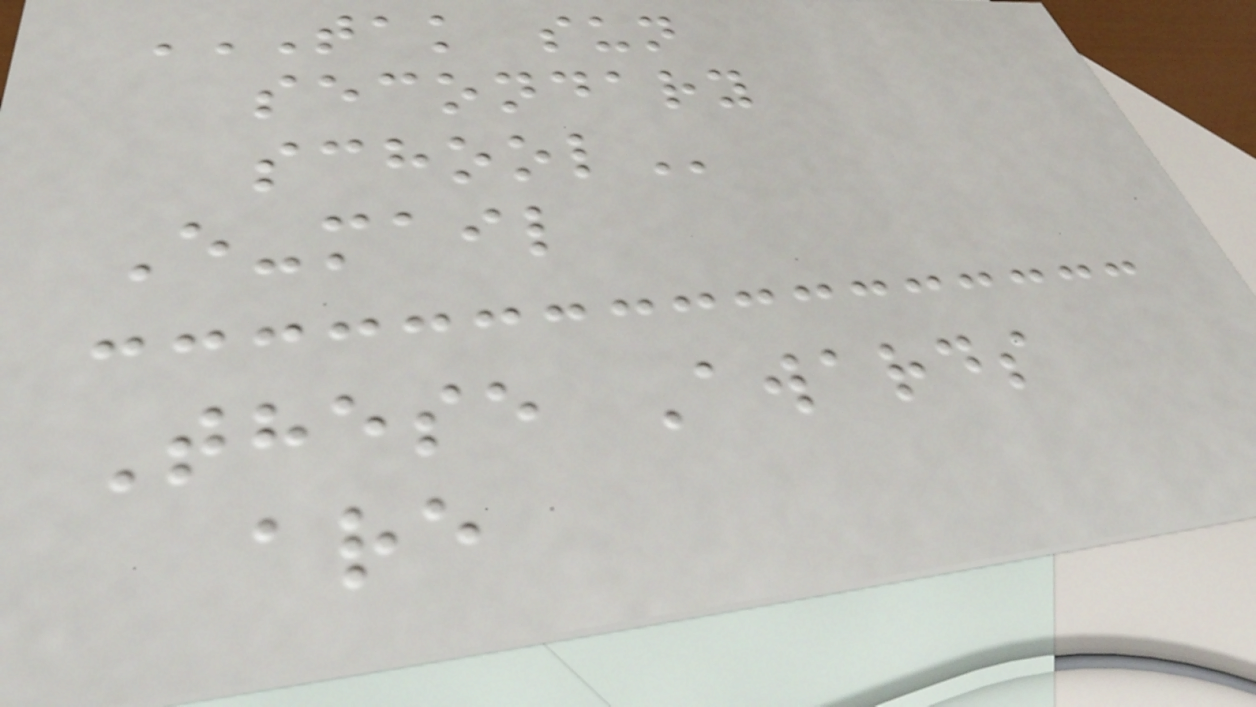TAK SUN
SECONDARY
SCHOOL
E-mail
These Awards
are
